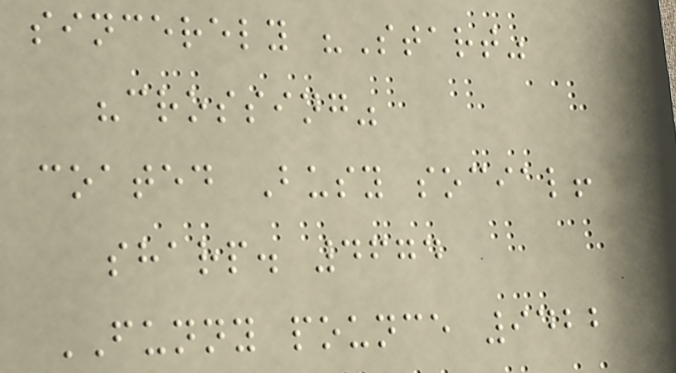sincerely "Start"
"crossing"
coated Busy social!
sharp. 4674
FUNNY pounce 9422
